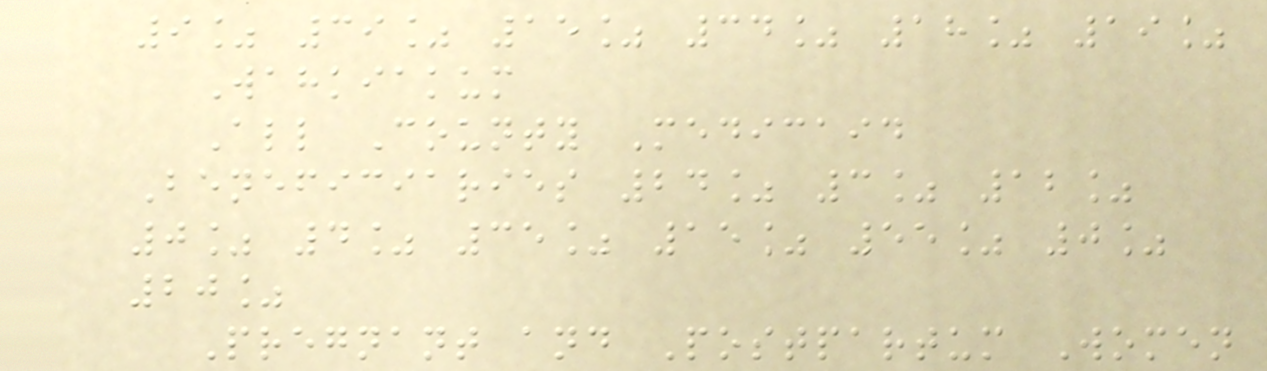9% 39% 15% 34% 18% 19%
Wahkiakum
All County Medicaid
Beneficiaries 24% 3% 12%
0% 4% 35% 15% 55% 0%
20%
Pregnant and Postpartum Women
